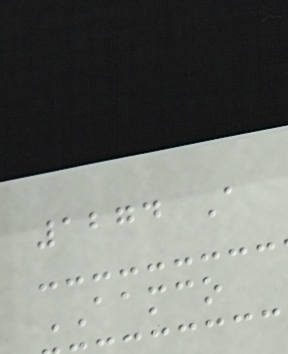1274 A
AAMCO
